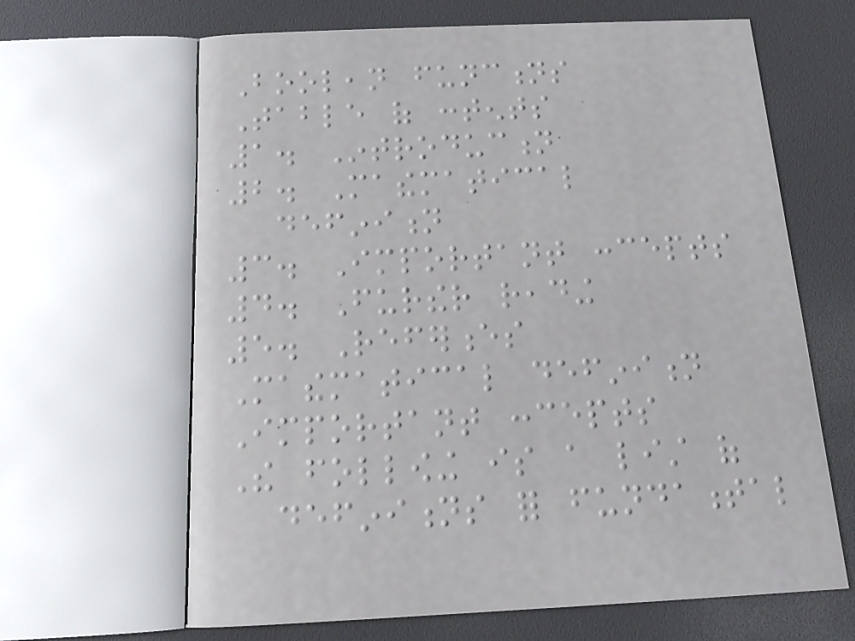Boolean functions
Table of contents
1. Introduction
2. Mathematical
definition
3. Important concepts
4. Further reading
5. References
Mathematical definition
Important concepts
The following is a list of
definitions for fundamental
